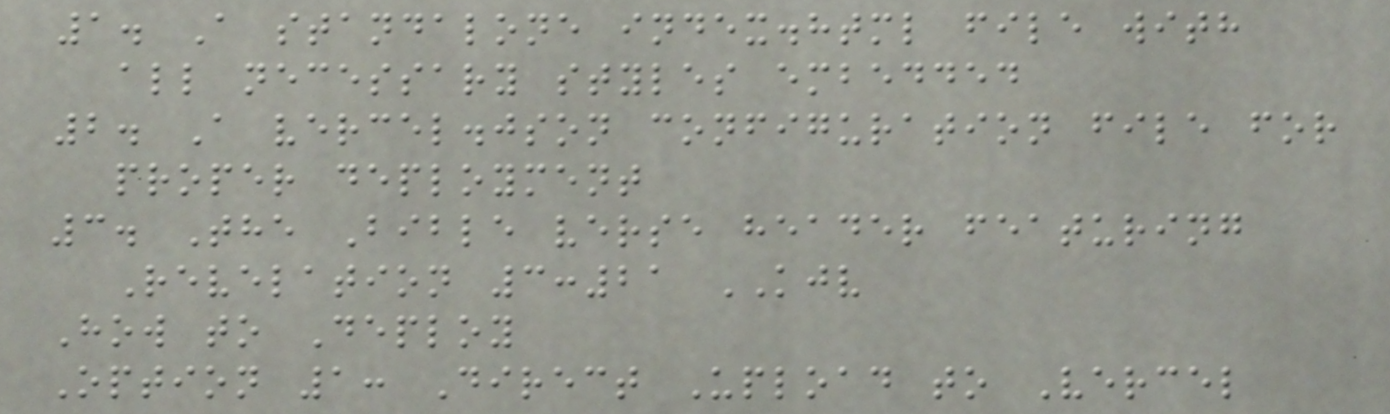1. A standalone index.html file with
all necessary styles embedded
2. A vercel.json configuration file for
proper deployment
3. The Bible verse header featuring
Revelation 3:21 KJV
How to Deploy
Option 1: Direct Upload to Vercel
